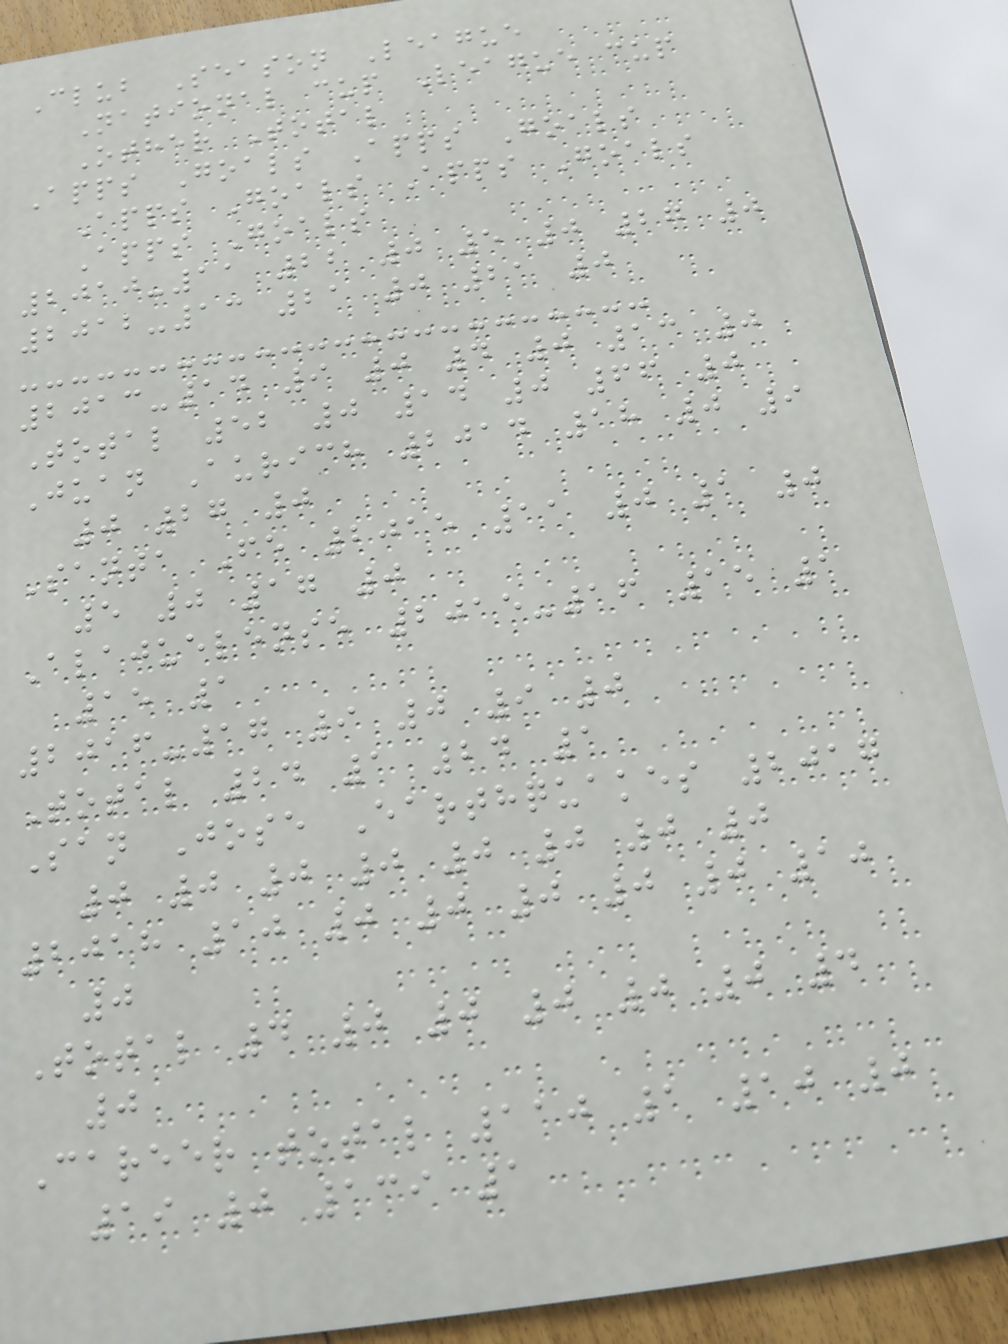Club Season League
National cup League cup
Other Total
Apps Goals Apps Goals
Apps Goals Apps Goals
Apps Goals
2010-11 22 0 5 0 27 0
2012-13 21 0 21 0
2013-14 9 0 4 0 13 0
Total 52 0 14 0 66 0
Juan Aurich 2014 18 0 9
0 27 0
Santa Fe 2015 11 0 1 0
5 0 17 0
Alajuelense 2015-16 15 1
15 1
2016-17 9 0 9 0
Total 24 1 24 1
San Jose Earthquakes 2017
0 0 0 0 0 0 0 0
2018 10 0 0 0 0 0 10
0
Total 4 0 0 0 0 0 4
0
Career total 110 1 10 0
19 0 139 1
